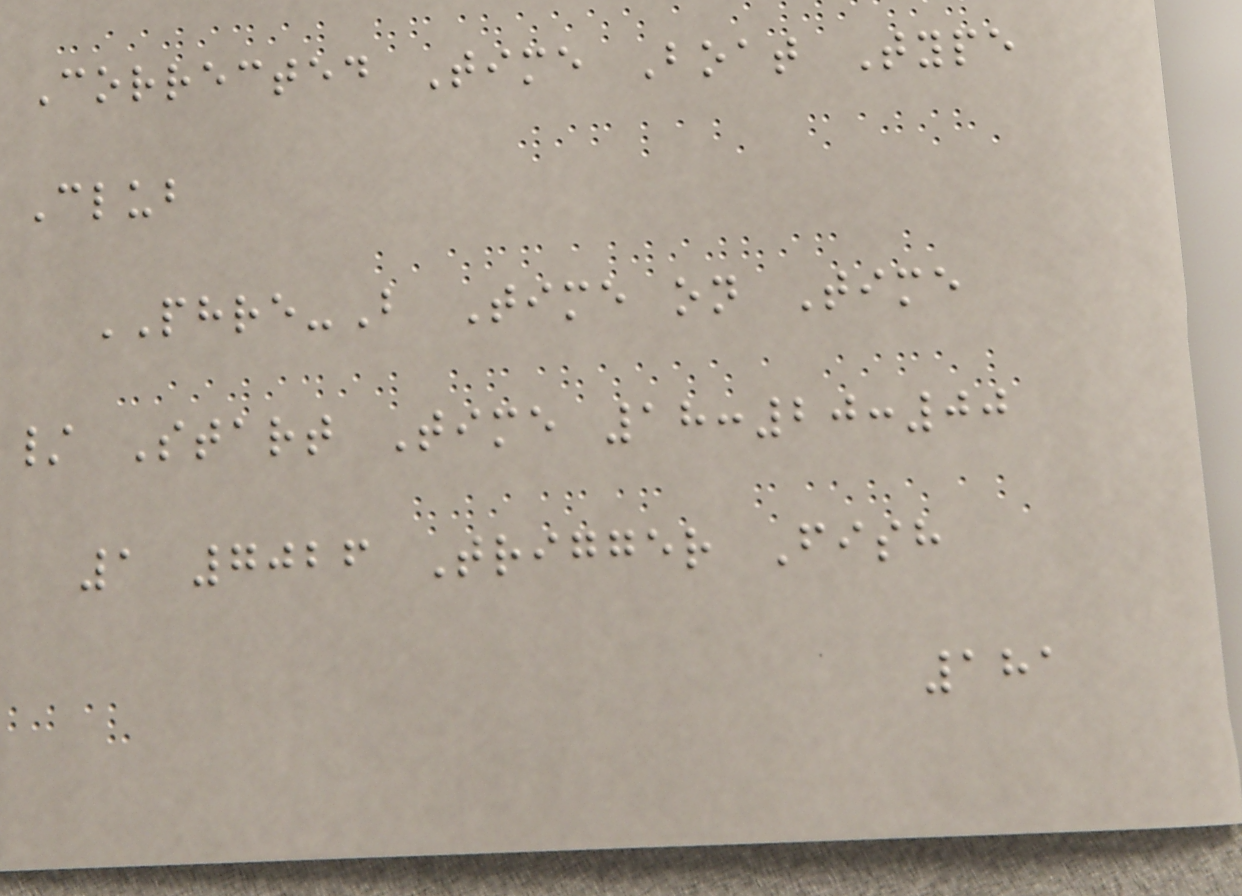Corrected Time Boat Type
Club
PHRE-B Time on Time
/ Start Time 18:20:00
1 7026 Trigger Fish
181
